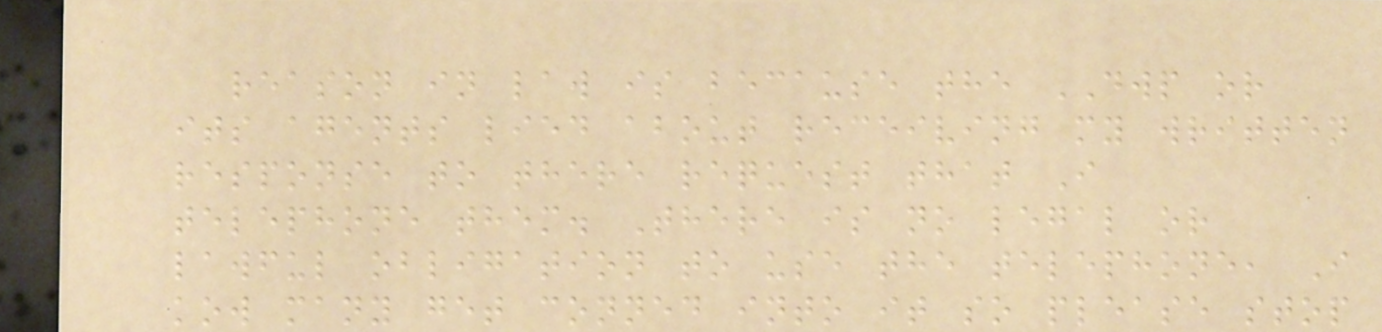reason in law is because the DWP or
its agents lied about receiving my written
response to there request that I
telephone them. There is no legal or
lawful obligation to use the telephone, I
kow many get conned into it so please stop
